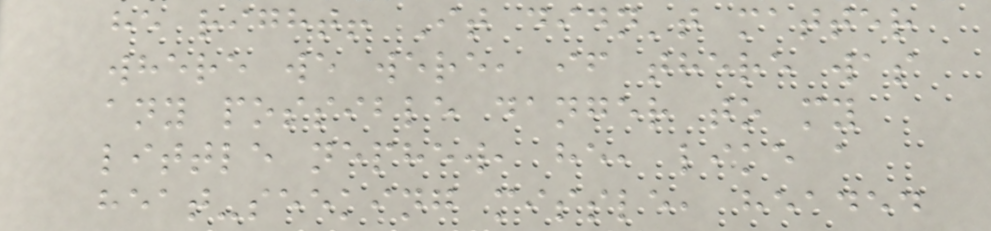he right! It didn't matter
where we were, if there was
any possible danger to my
little nephew, he, like a
heat-seeking missle, headed
